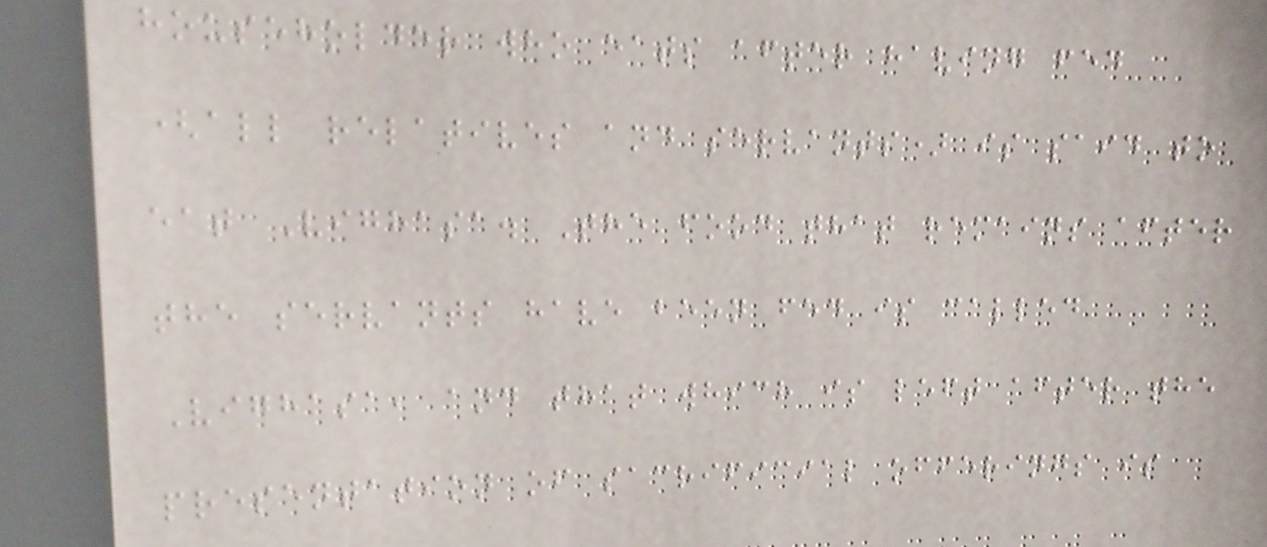householder who eats after having fed
(all relatives and servants) is said to
eat Vighasa. The food that remains after
the servants have been fed is called
Vighasa, and that which is left after the
presentation of sacrificial offerings is
